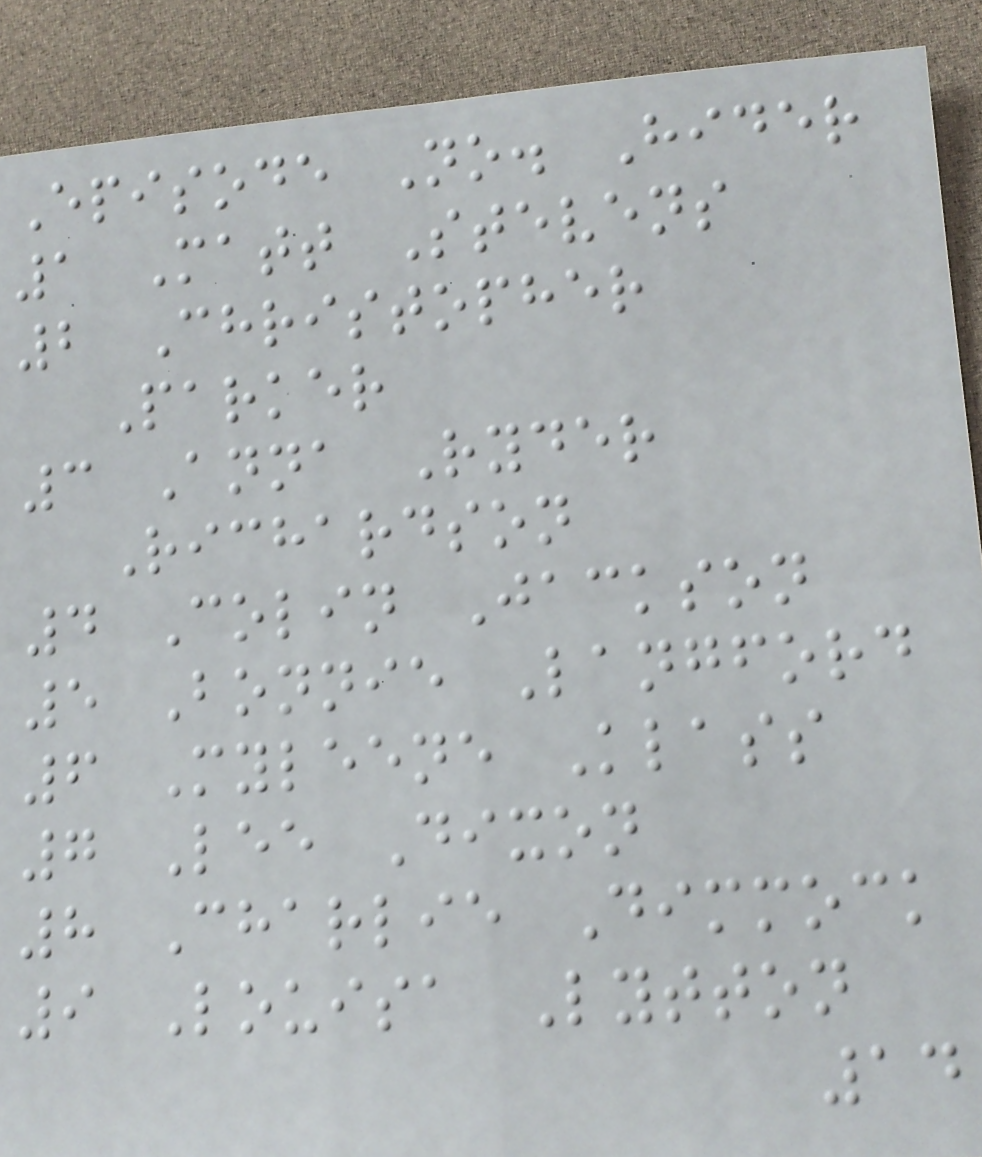Episode No. Hider
1 Matt Stevens
2 Christopher
Parker
3 Anna Ryder
Richardson
4 Colin Jackson
5 Bonnie Langford
6 Myleene Klass
7 Lee Dixon
8 Charlie Dimmock
9 Louisa Lytton
14
